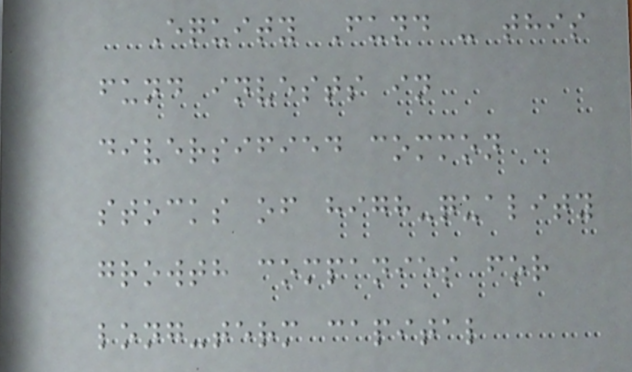Equity Fund - this
fund invests in
diversified common
stocks of high-quality
growth companies for
long-term capital
